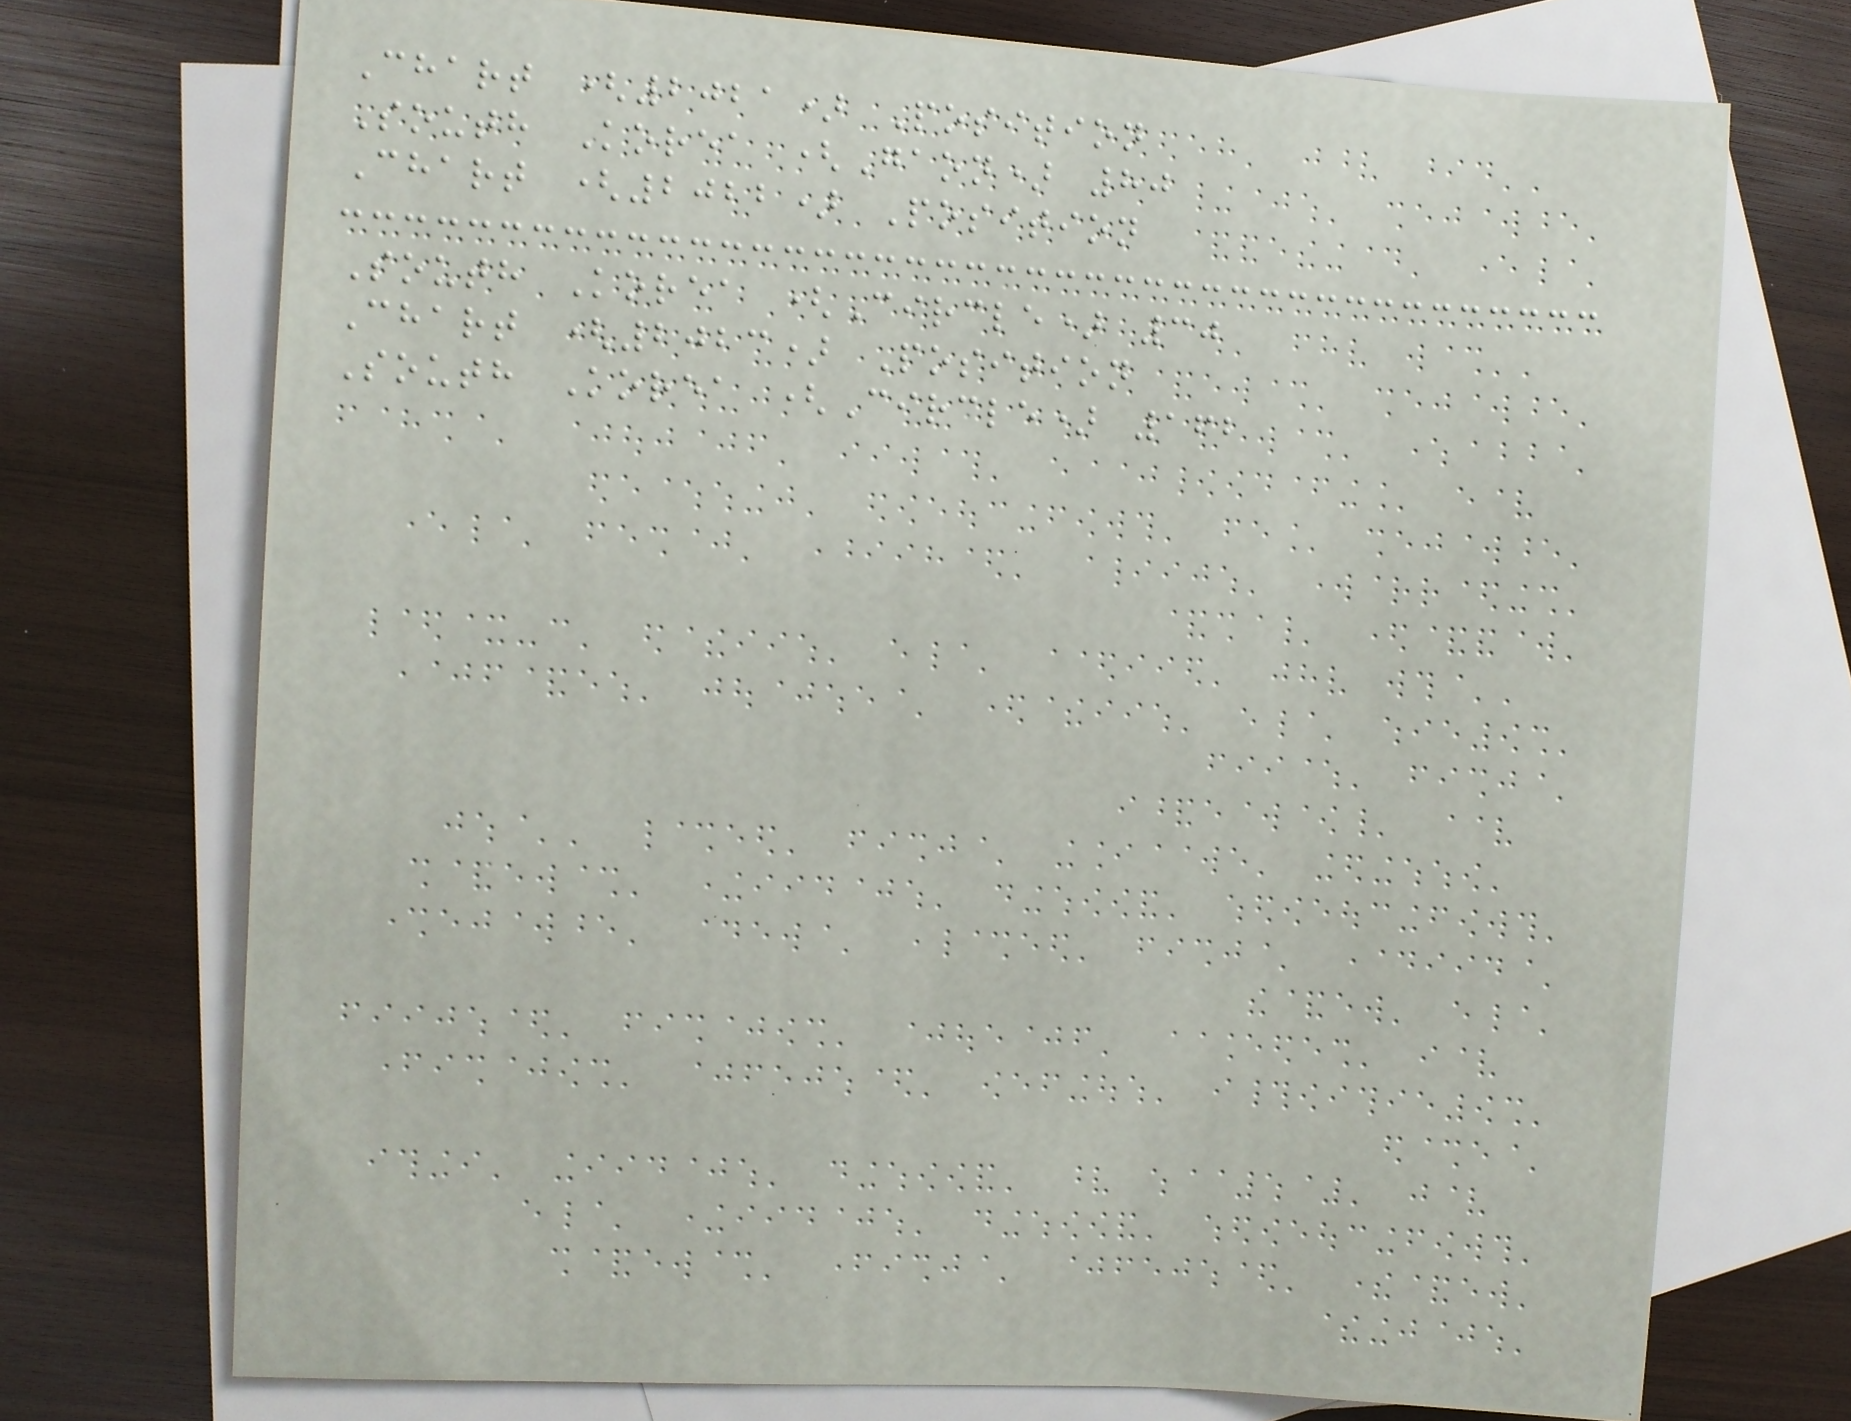Chart (2021) Position
South Korea (Gaon) 80
Chart (2022) Position
South Korea (Circle) 30
Chart (2023) Position
South Korea (Circle) 162
